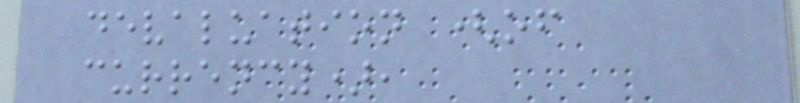devaluation (of
currency),
